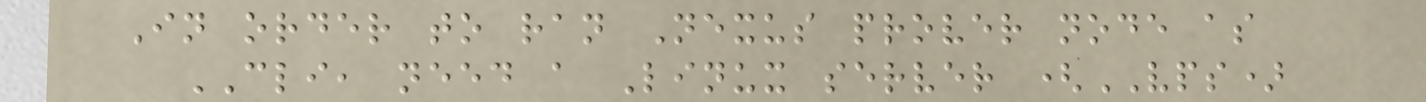In order to ran Nexus prover node as
CLI, need a Linux server (VPS)
